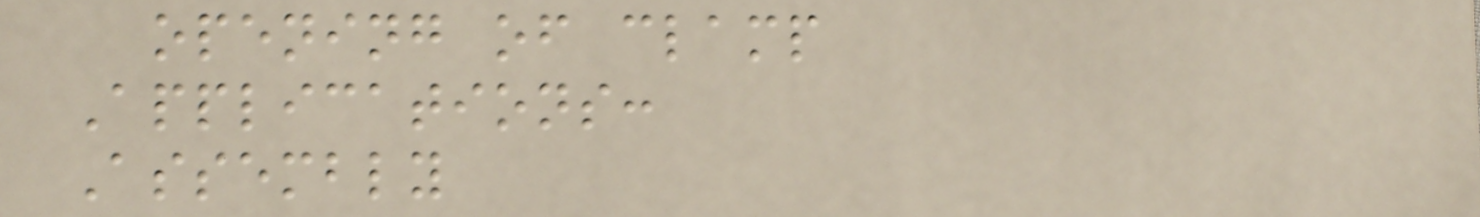opening of clamp
Applications:
Assembly
